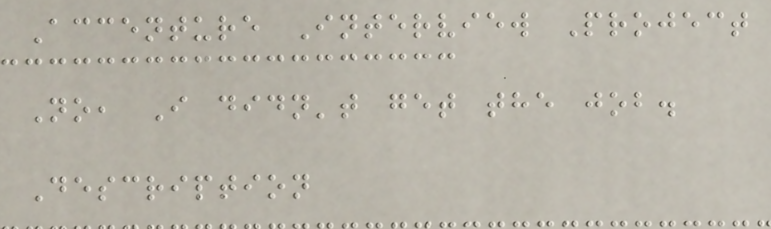Accenture Interview Project
No, I didn't get the job.
Description
